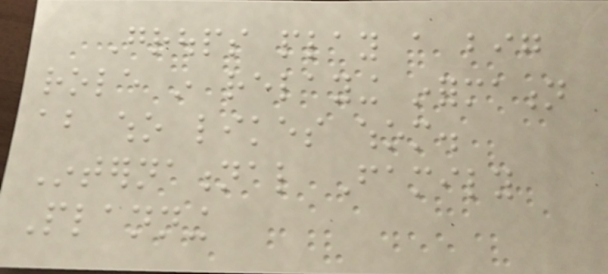Groups play a big
role in relaying information
about who likes whom.
International Family
Planning
